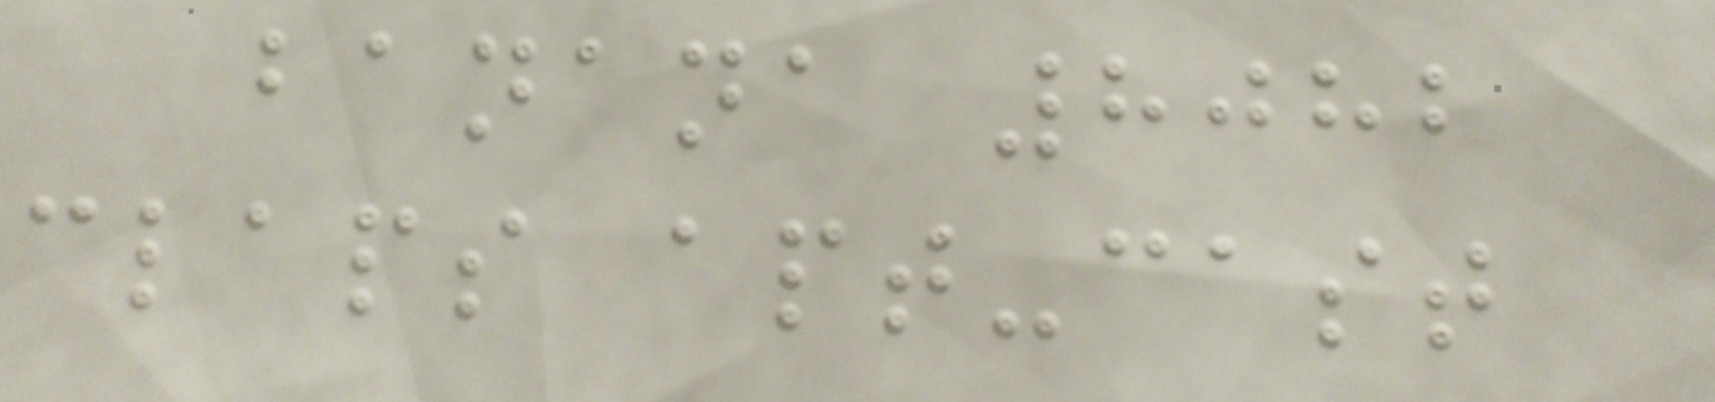banana 8082
claps apt-cast
